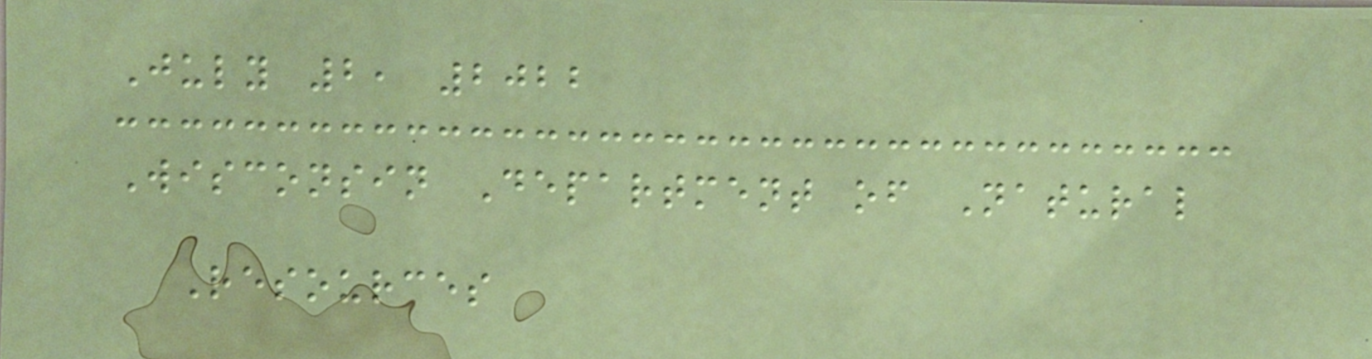July 2, 2022
Wisconsin Department of Natural
Resources
